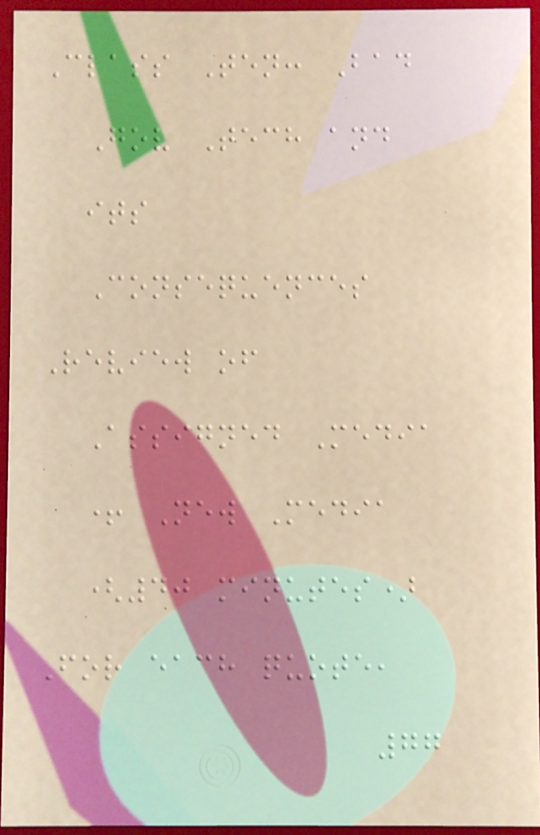Class Ten: Bad
Gov Tech and
its
Consequences
Review of
Assigned Media
+ New Media
(40 minutes)
For each quote,
77
